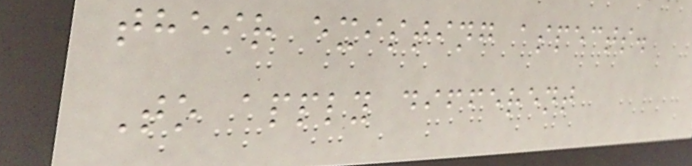their existing aspects.
To apply different
